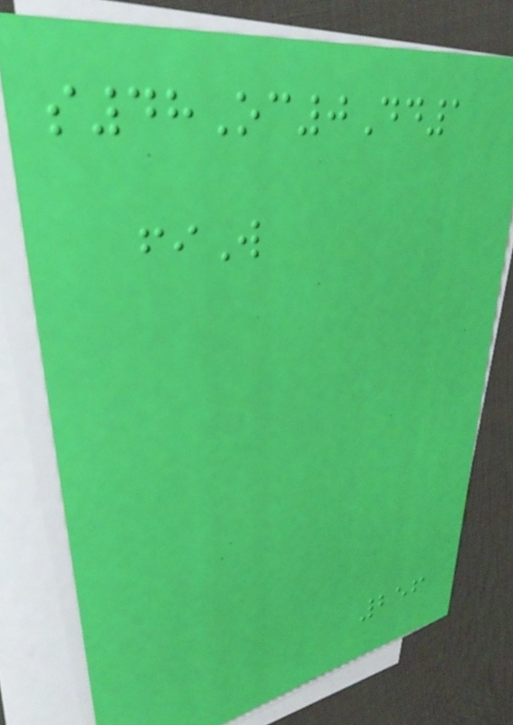s48Oc0Dd1
fiW
256
